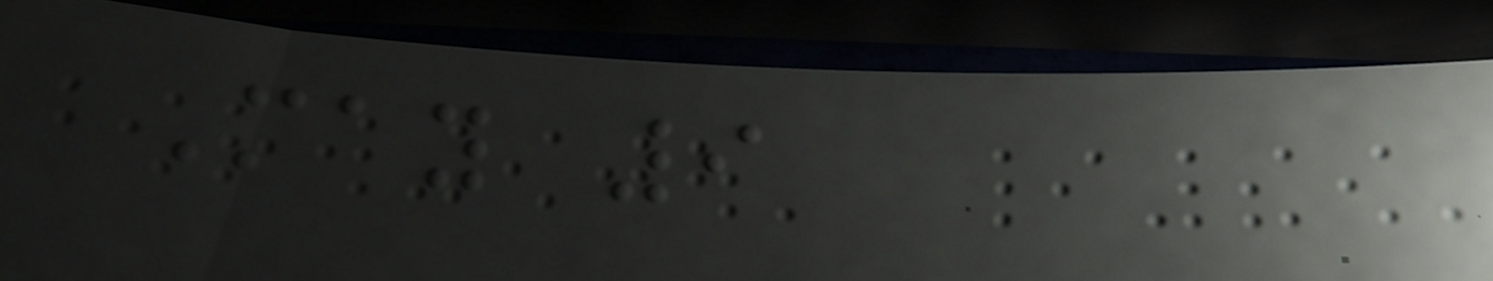May 9
